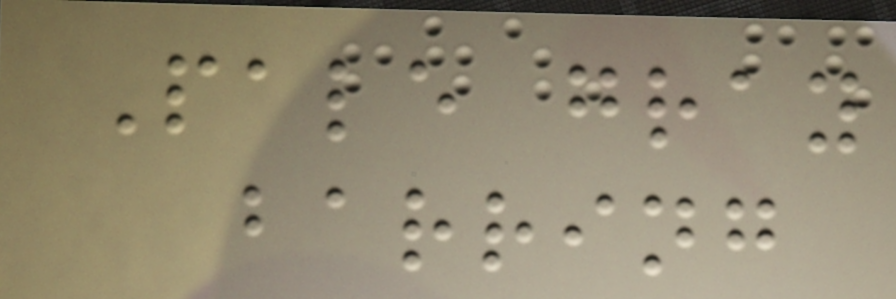Pale gray
barring
